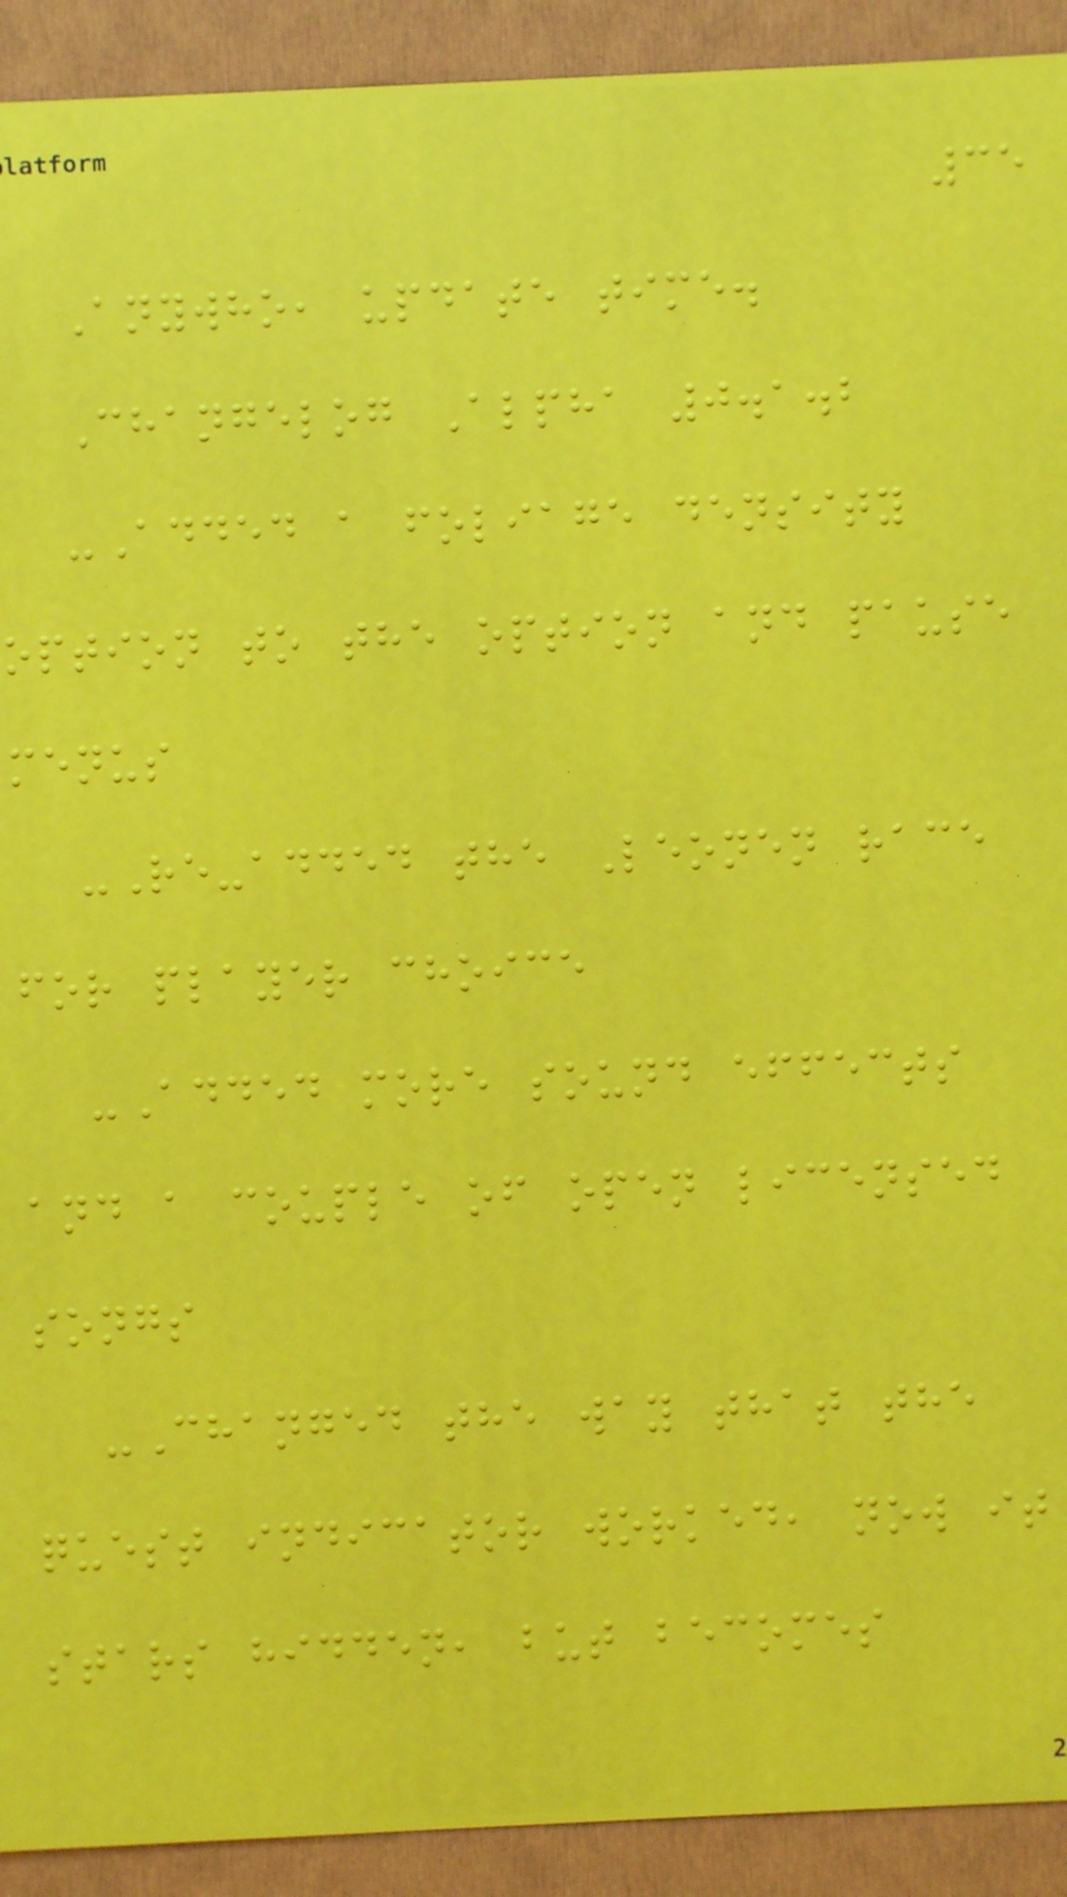35
Anywho, update time.
Changelog Alpha 0.1.2
-Added a foliage density
option to the option and pause
menus
-Re-added the Leonen race
for player choice
-Added more sound effects
and a couple of open licensed
songs
-Changed the way that the
quest indicator worked, now it
stars hidden, but becomes
